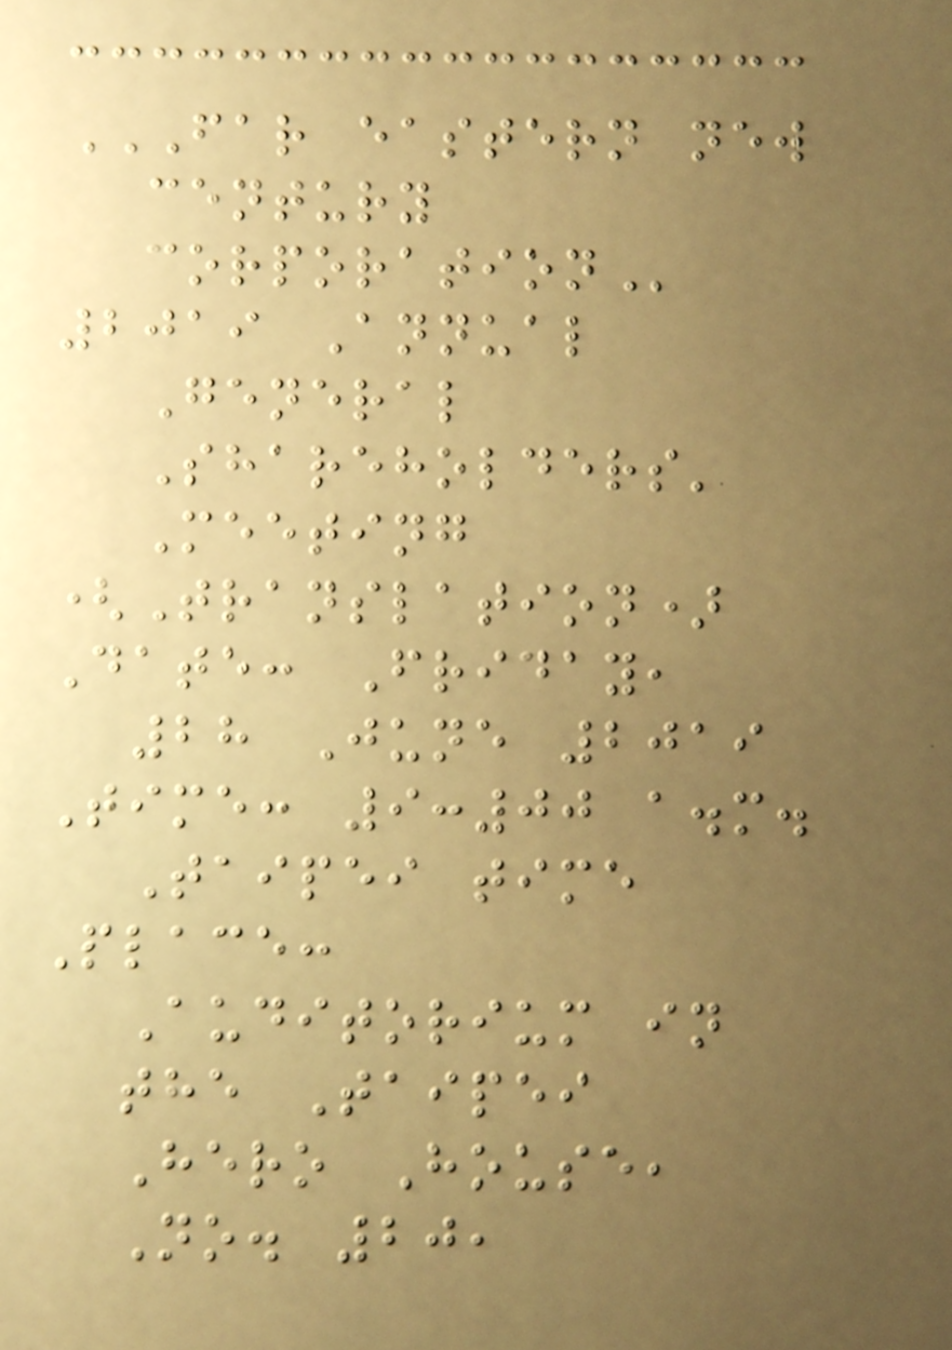FAR EASTERN NEW
CENTURY
CORPORATION
2019 Annual
General
Shareholders'
Meeting
(Translation)
Date: Friday,
28 June 2019
Time: 9:00 a.m.
Taipei time
Place:
Auditorium in
the Taipei
Hero House,
No. 20,
